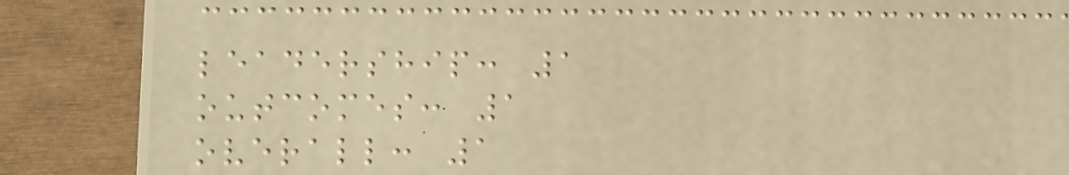leadership: 1
outcomes: 1
overall: 1
